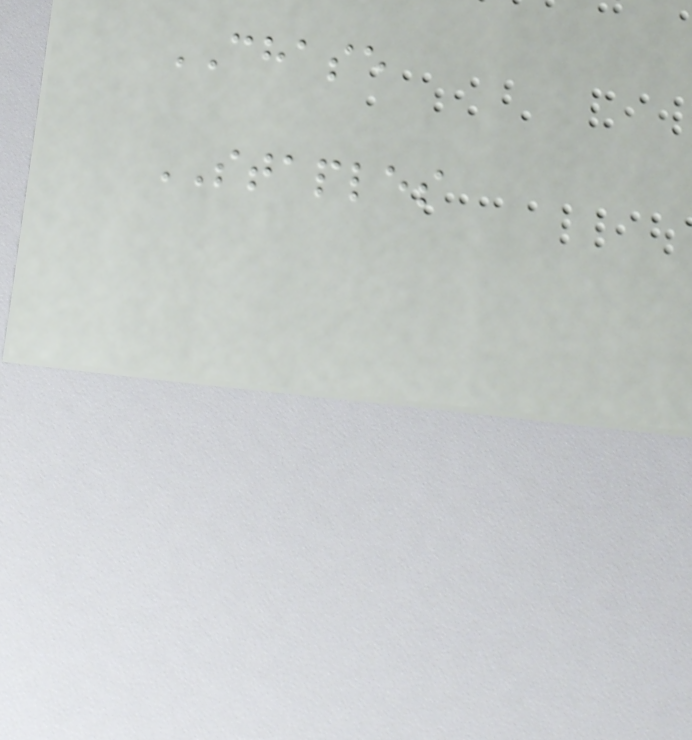CHASE
STAPLES
